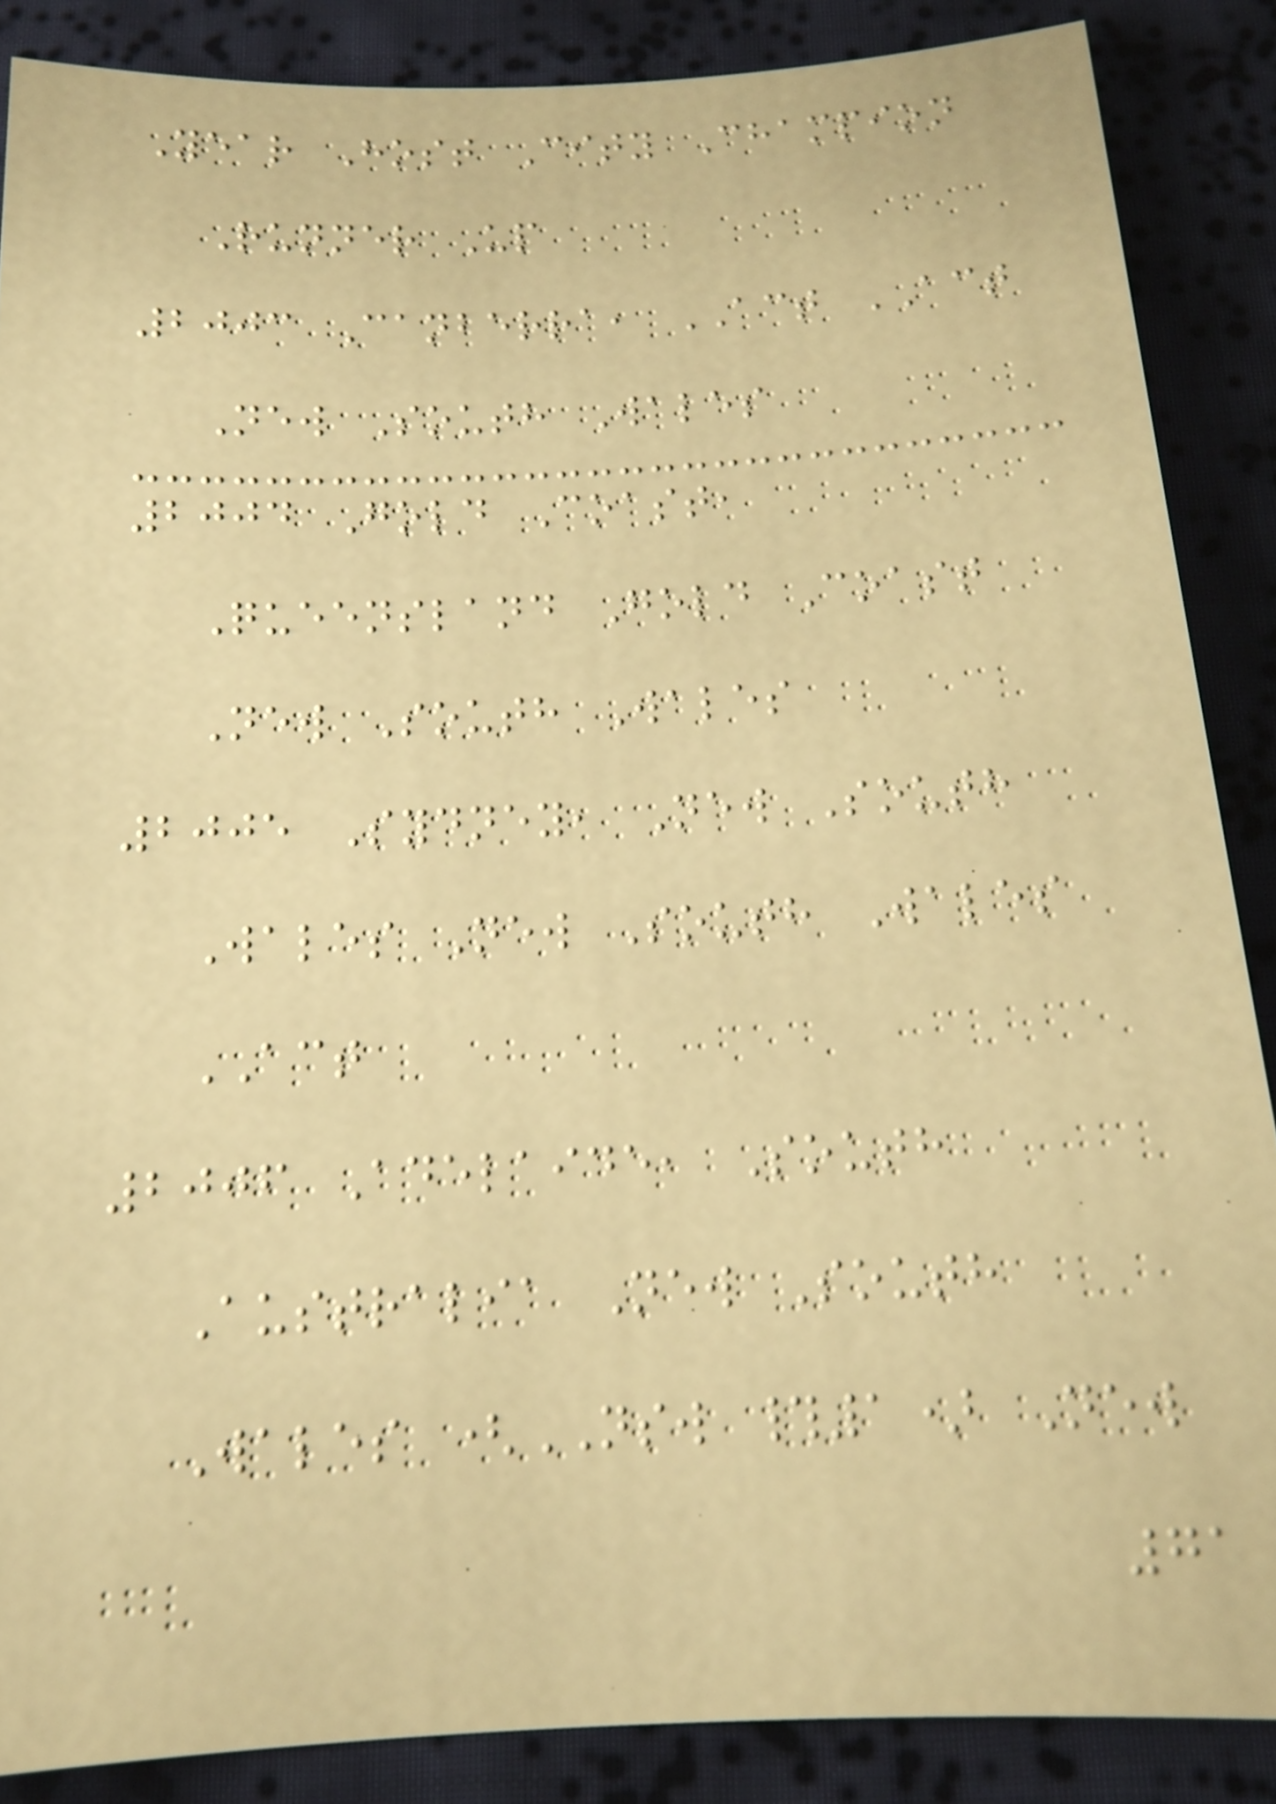Year Host City Champion
Runner Up
2003 Canberra, ACT ACT
New South Wales
2004 Gold Coast,
Queensland Gold Coast
New South Wales
2005 Sydney, New South
Wales New South Wales
ACT
2006 Adelaide, South
Australia New South
Wales (NSW #1) New
71
